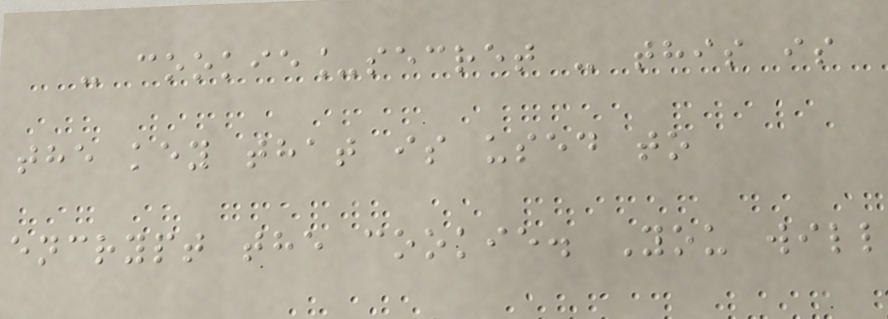- cookie_secret - this is
the key that is used to
encrypt the cookie. You will
